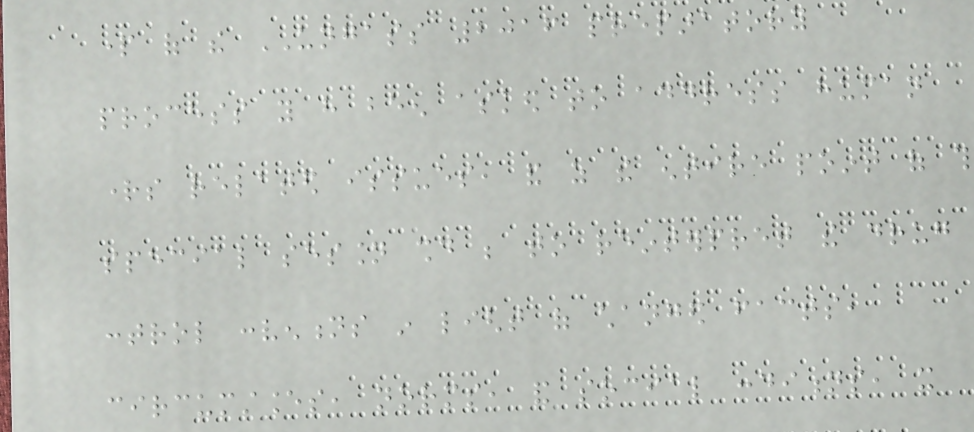part of the UNGASS 2016 preparatory
process you have been asked to address human
rights related issues, and as the entire point of this
special session should be to reinterpret the drug
control conventions in light of changed facts,
circumstances, norms, and social conditions, it
